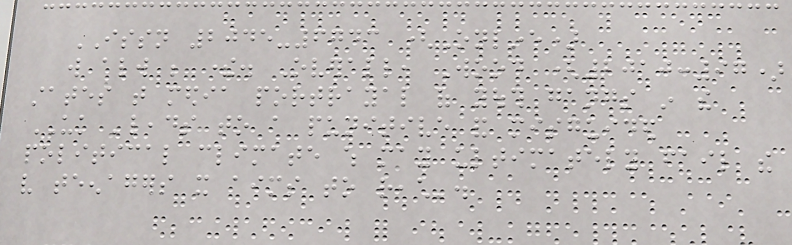ISSN 2045-6743 (Online)
will always be there. Overall, Wood (2010:97)
states that media portrayal of youth gangs in the
UK 'leads to a punitive and misguided
political climate which may ultimately fail the
very teenagers it aims to reach'.
